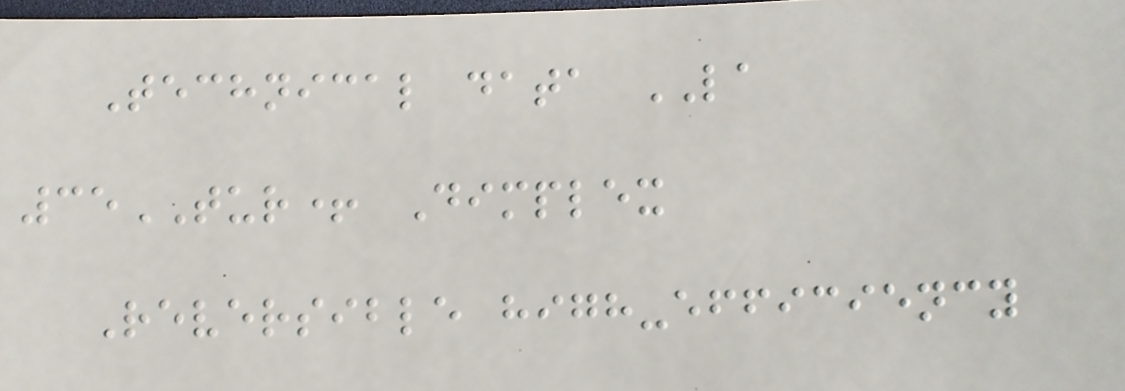Technical data LA
35TUR+ Dimplex
Reversible high-efficiency
